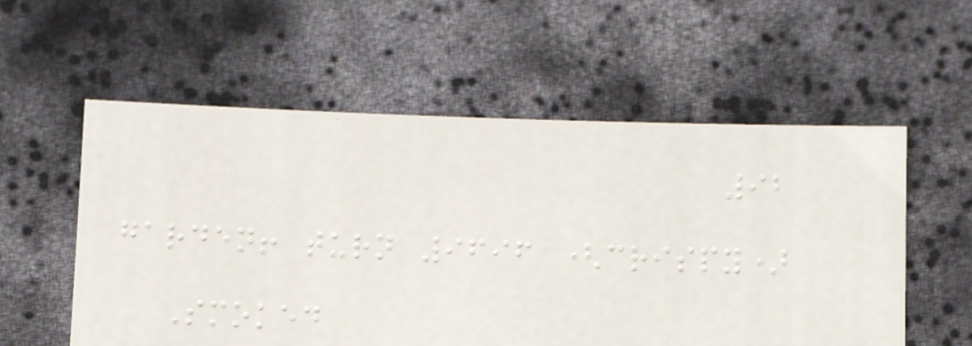92
garden! turn 9696 (crispy)
Smoked
